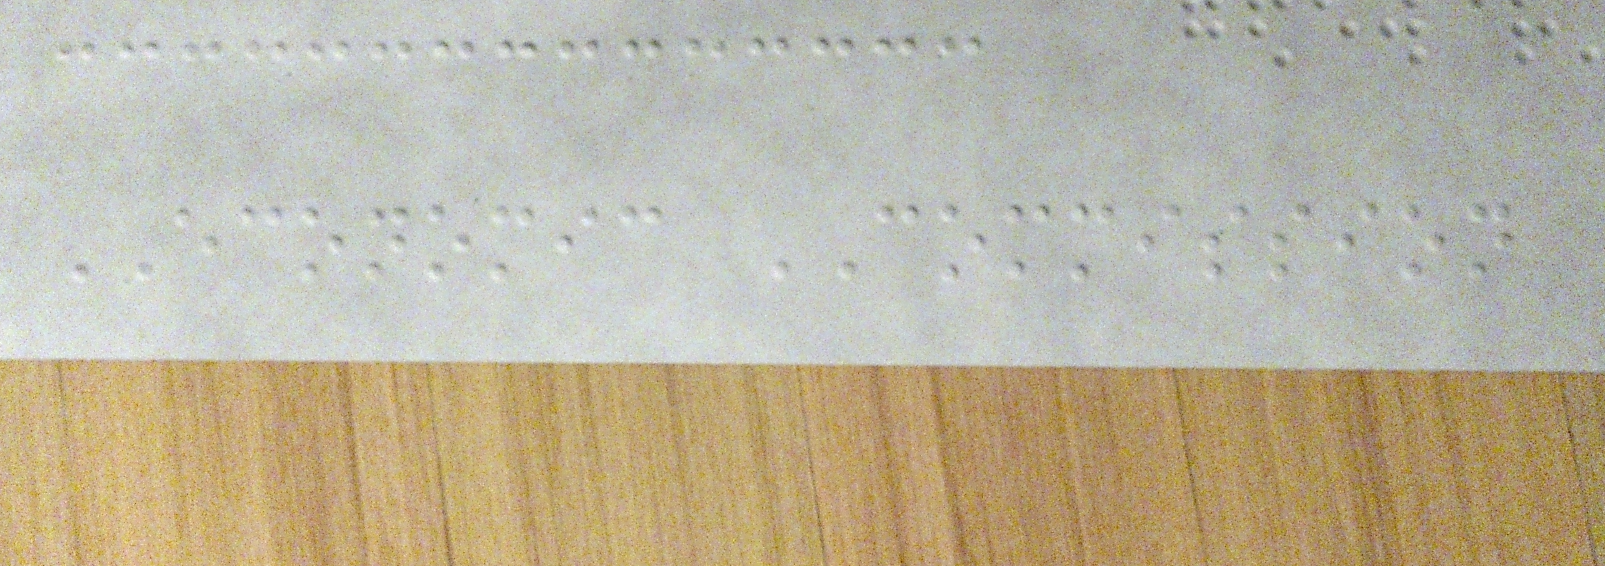ECONOMIC COMMISSION
